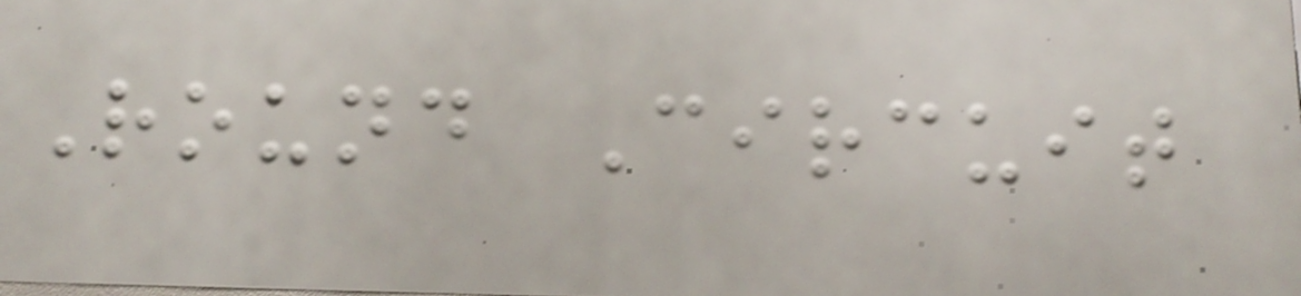Round Circuit
